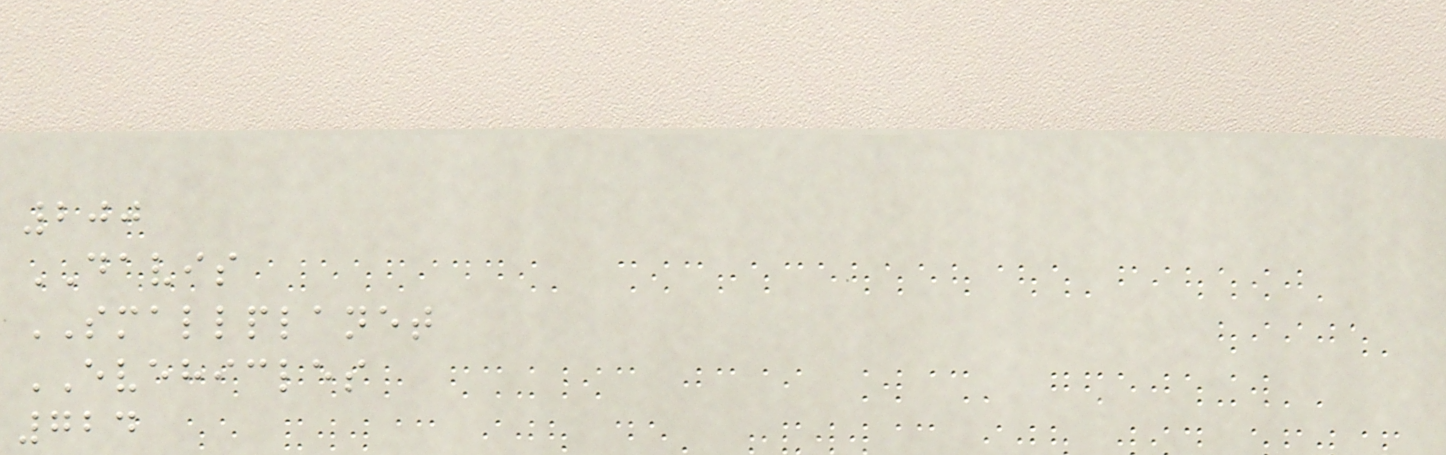200
DAVIS
SMALLPLANET
EVEHICLES
724
